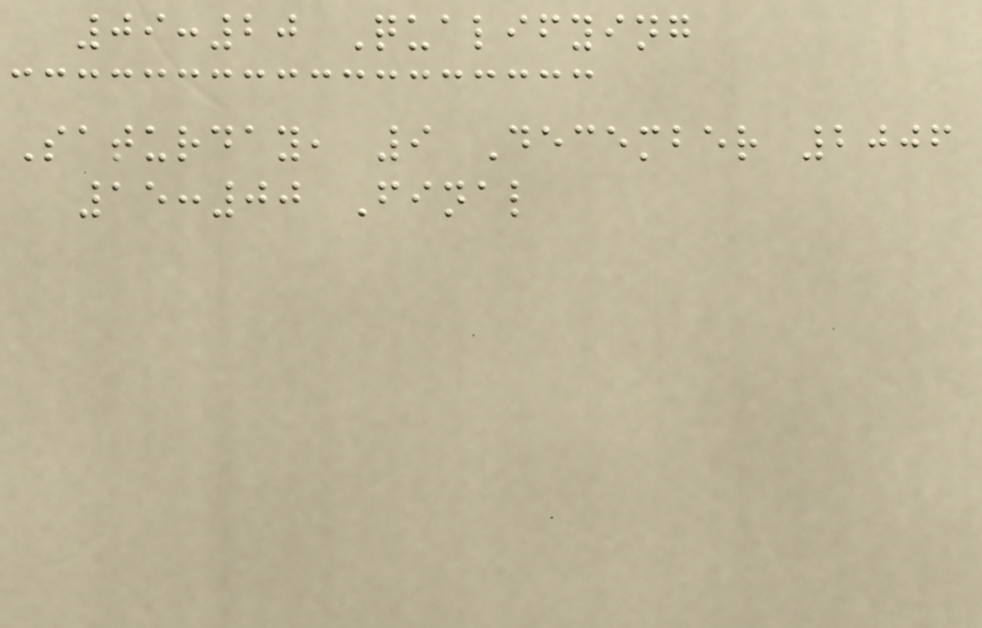09:20 Qualifying
Saturday, 9 December 2006
15:00 Final
